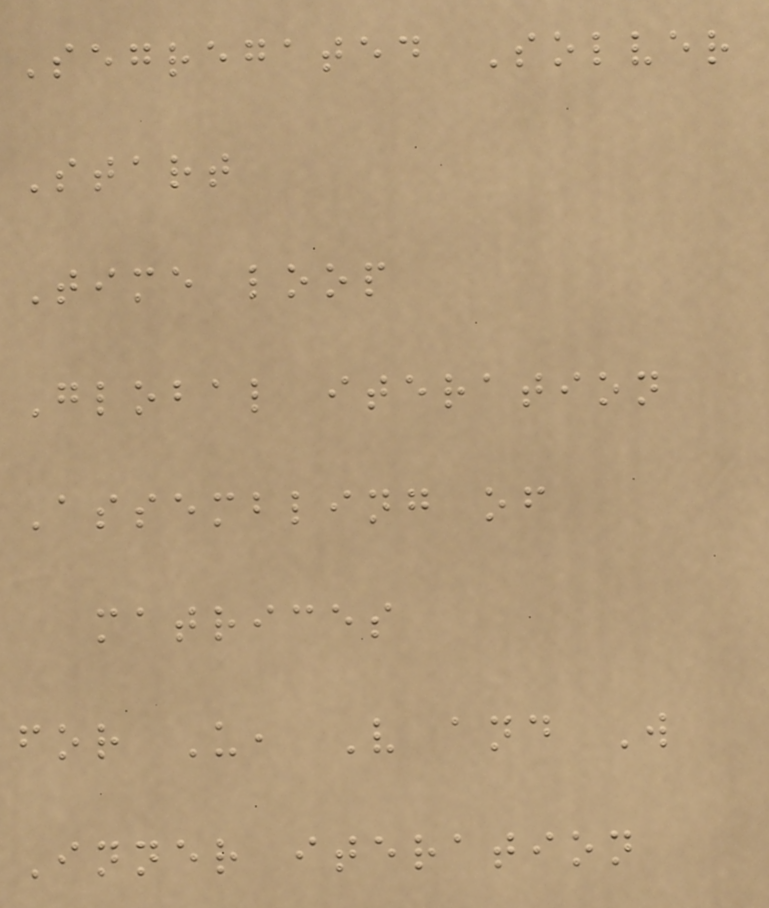Segregated Solver
Start
Time loop
Global iteration
Assembling of
matrices
for U, V and W
Inner iteration
